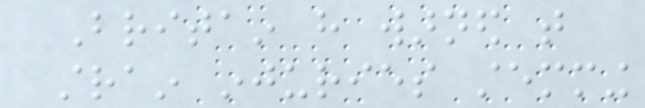Britain have warned that
strain injuries stemming
